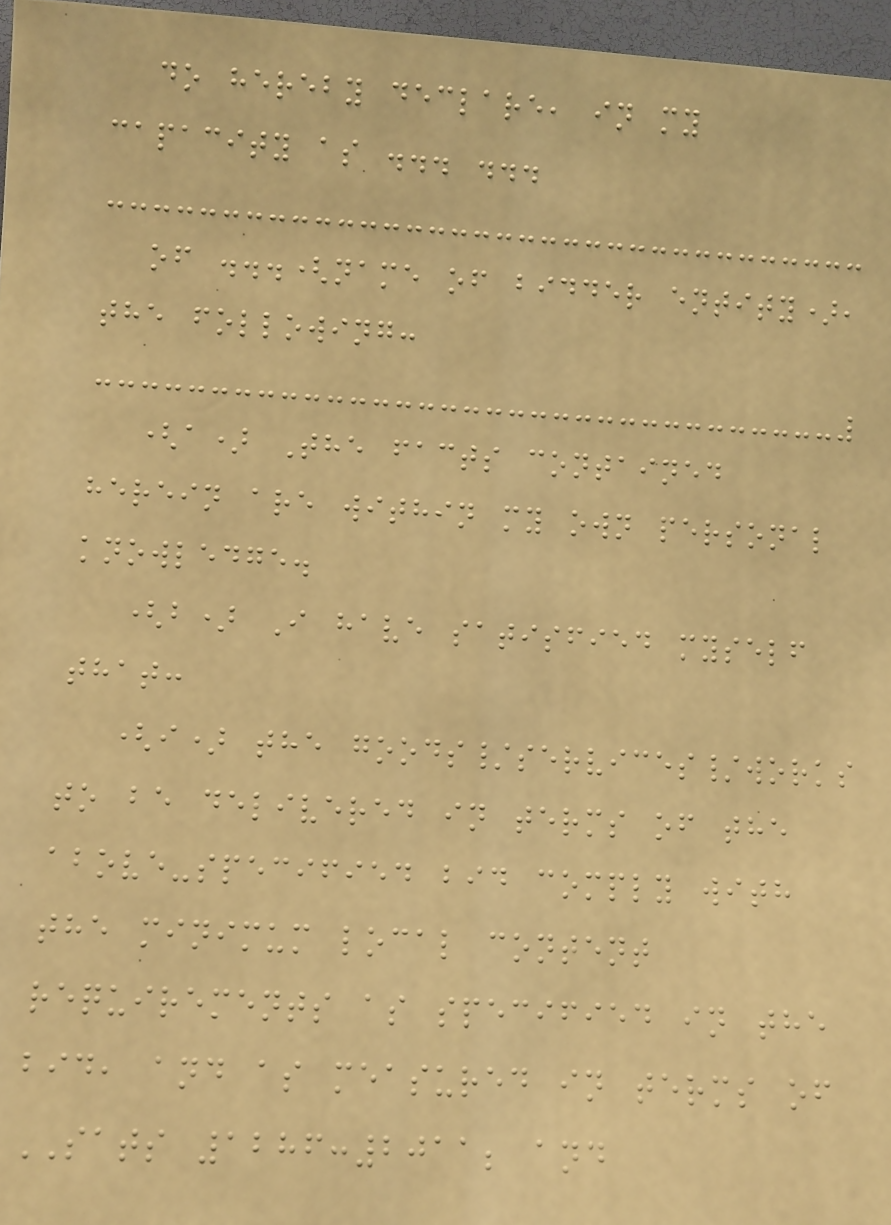do hereby declare, in my
capacity as ... ...
of ...(name of bidder entity),
the following:
(a) The facts contained
herein are within my own personal
knowledge.
(b) I have satisfied myself
that:
(i) the goods/services/works
to be delivered in terms of the
above-specified bid comply with
the minimum local content
requirements as specified in the
bid, and as measured in terms of
SATS 1286:2011; and
